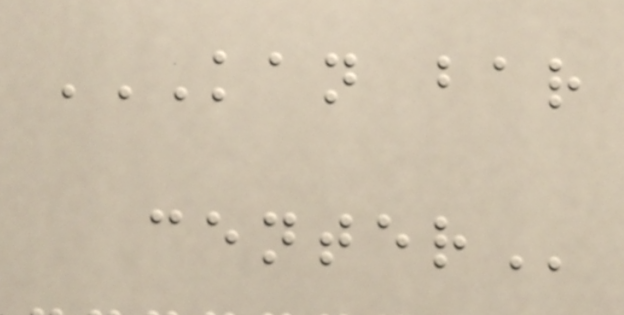KAN BAR
CENTER
